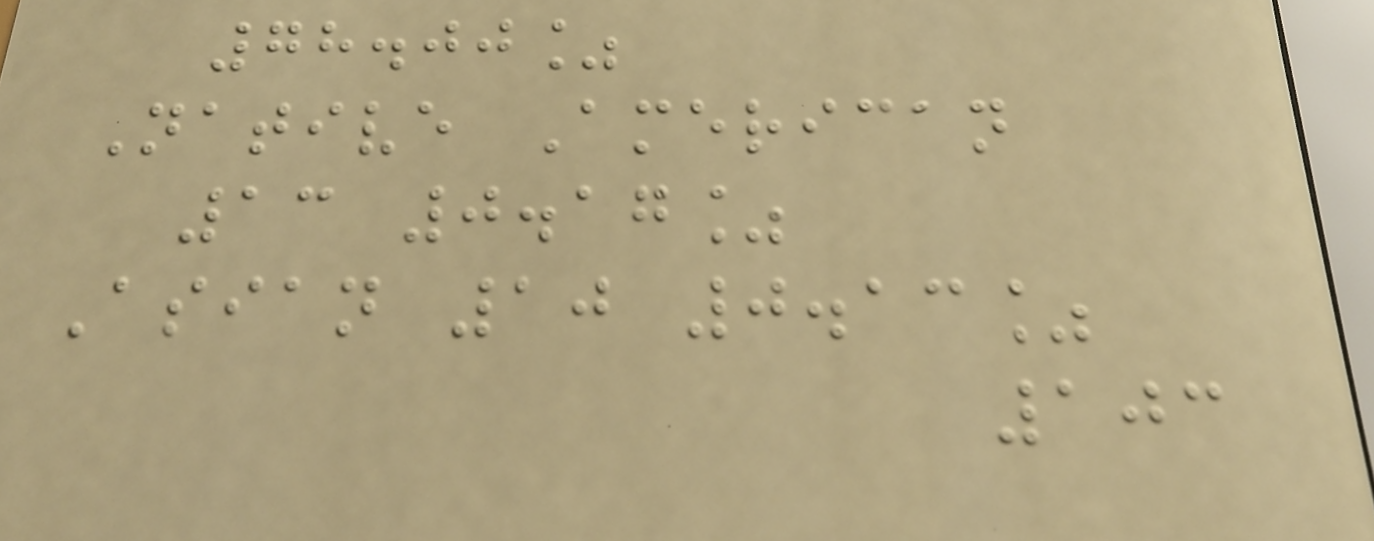78.00%
Native American
13 0.17%
Asian 10 0.13%
103
